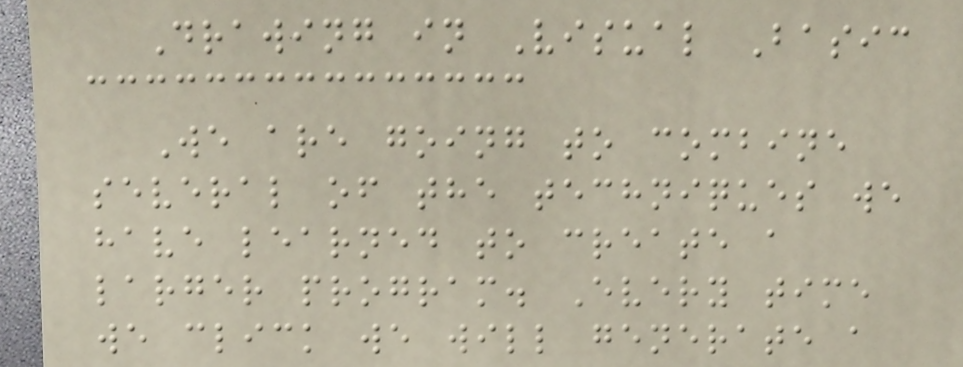Drawing in Visual Basic
We are going to combine
several of the techniques we
have learned to create a
larger program. Every time
we click we will generate a
